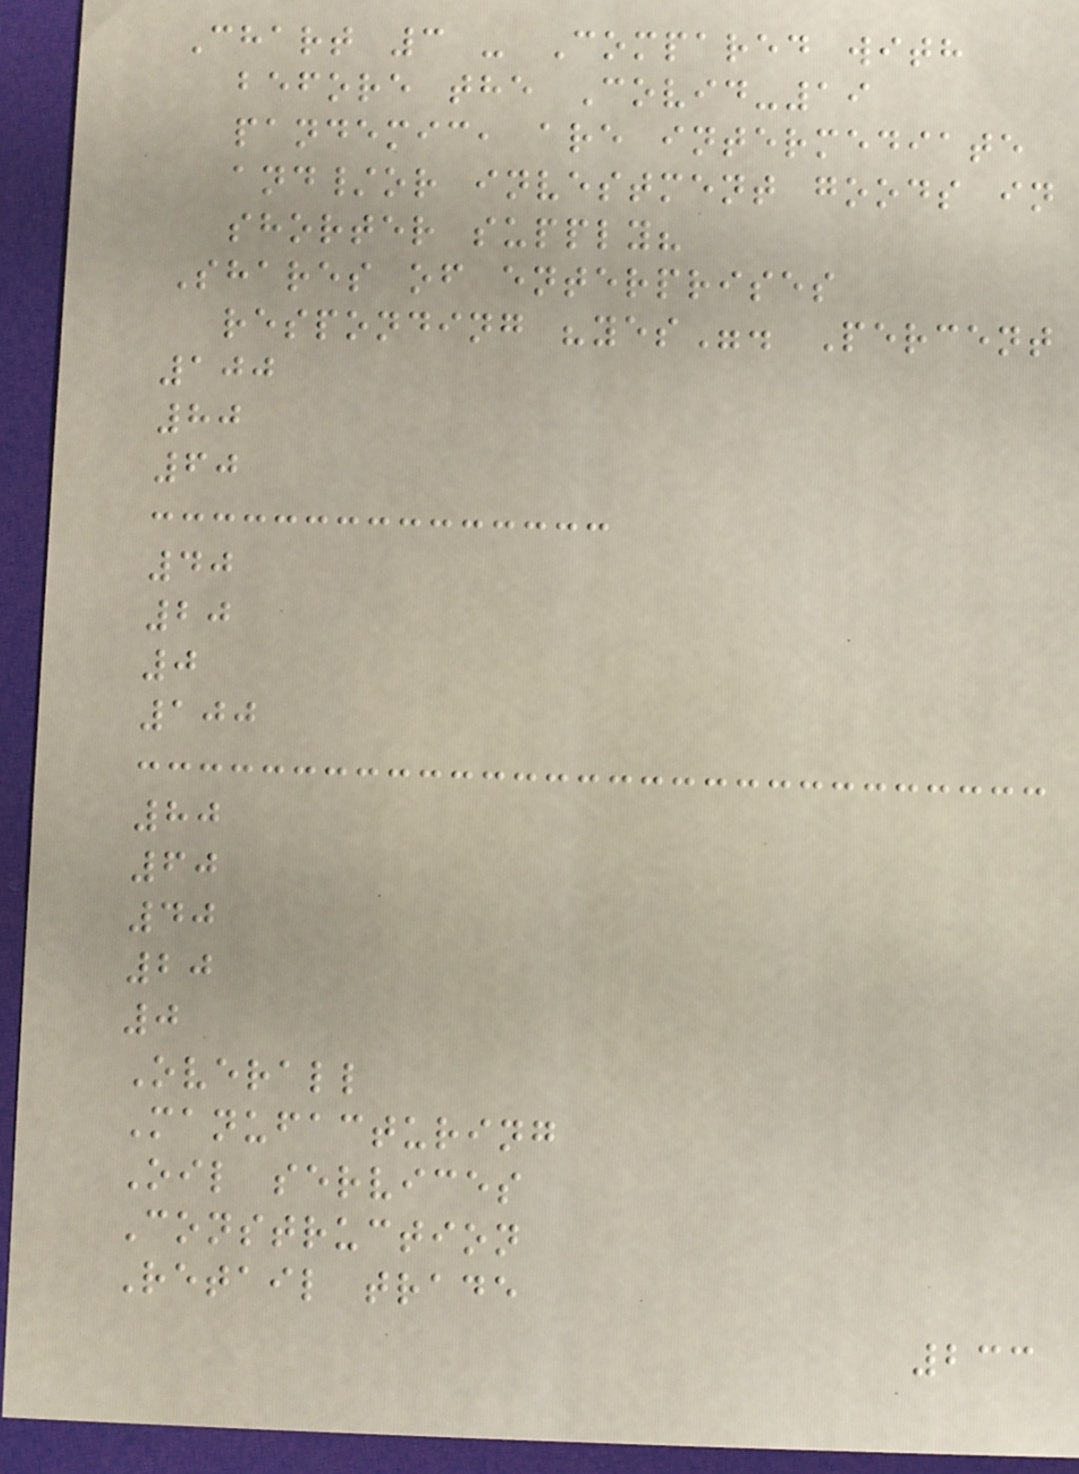Chart 3 - Compared with
before the Covid-19
pandemic, are intermediate
and/or investment goods in
shorter supply?
Shares of enterprises
responding "yes". Percent
100
80
60
40
20
0
100
80
60
40
20
0
Overall
Manufacturing
Oil services
Construction
Retail trade
233
